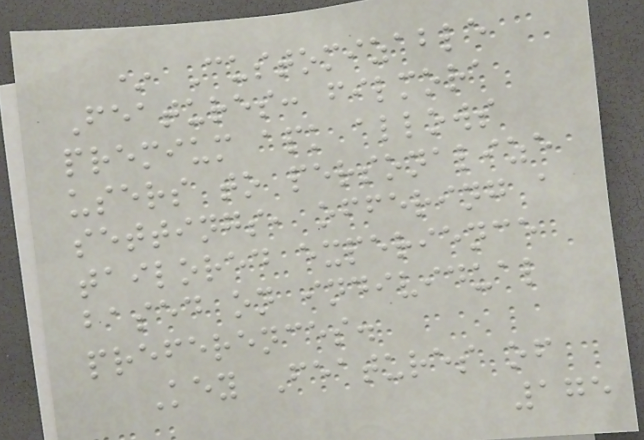* Customizable
Features: filmora
premium apk allows
users to personalize
settings, offering a
tailored experience
based on individual
preferences.
Key Features of
175
